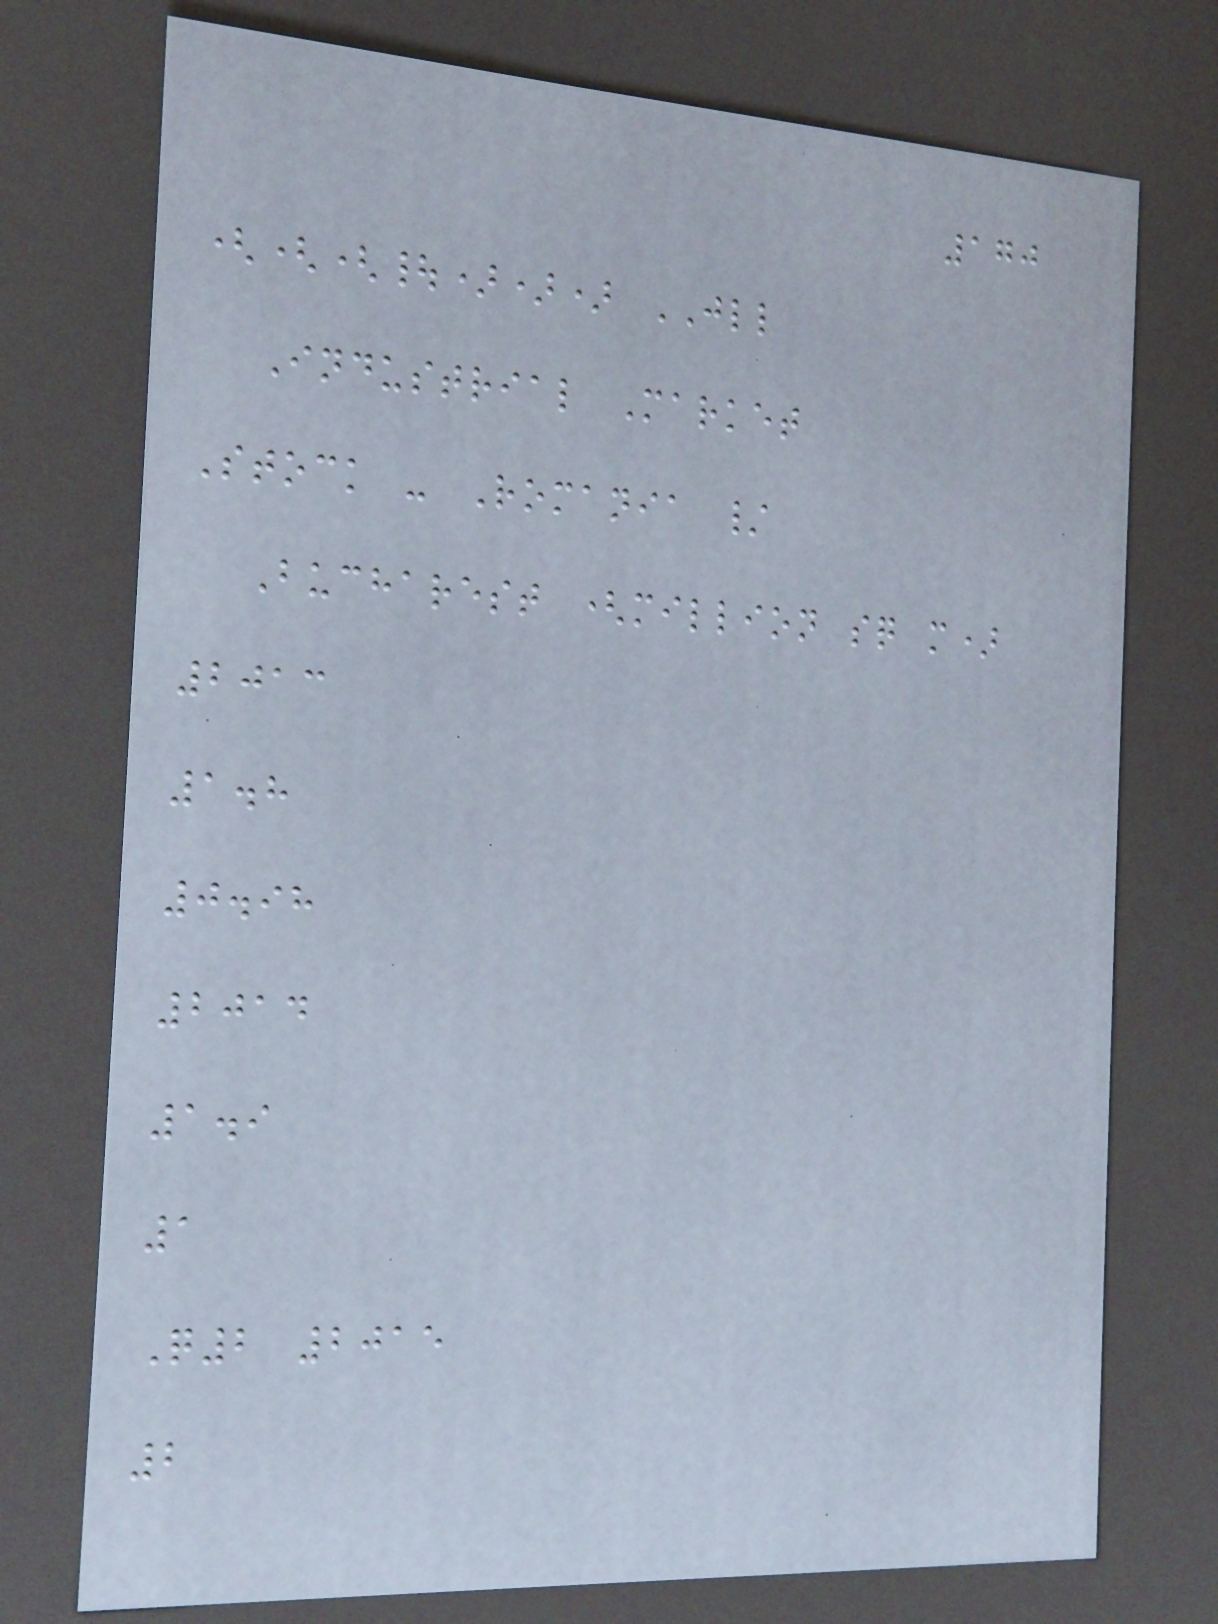170
(((|))) JLL
Industrial Market
Stock - Romania /
Bucharest (million sq m)
2013
1.8
0.98
2014
1.9
1
Q2 2015
2
